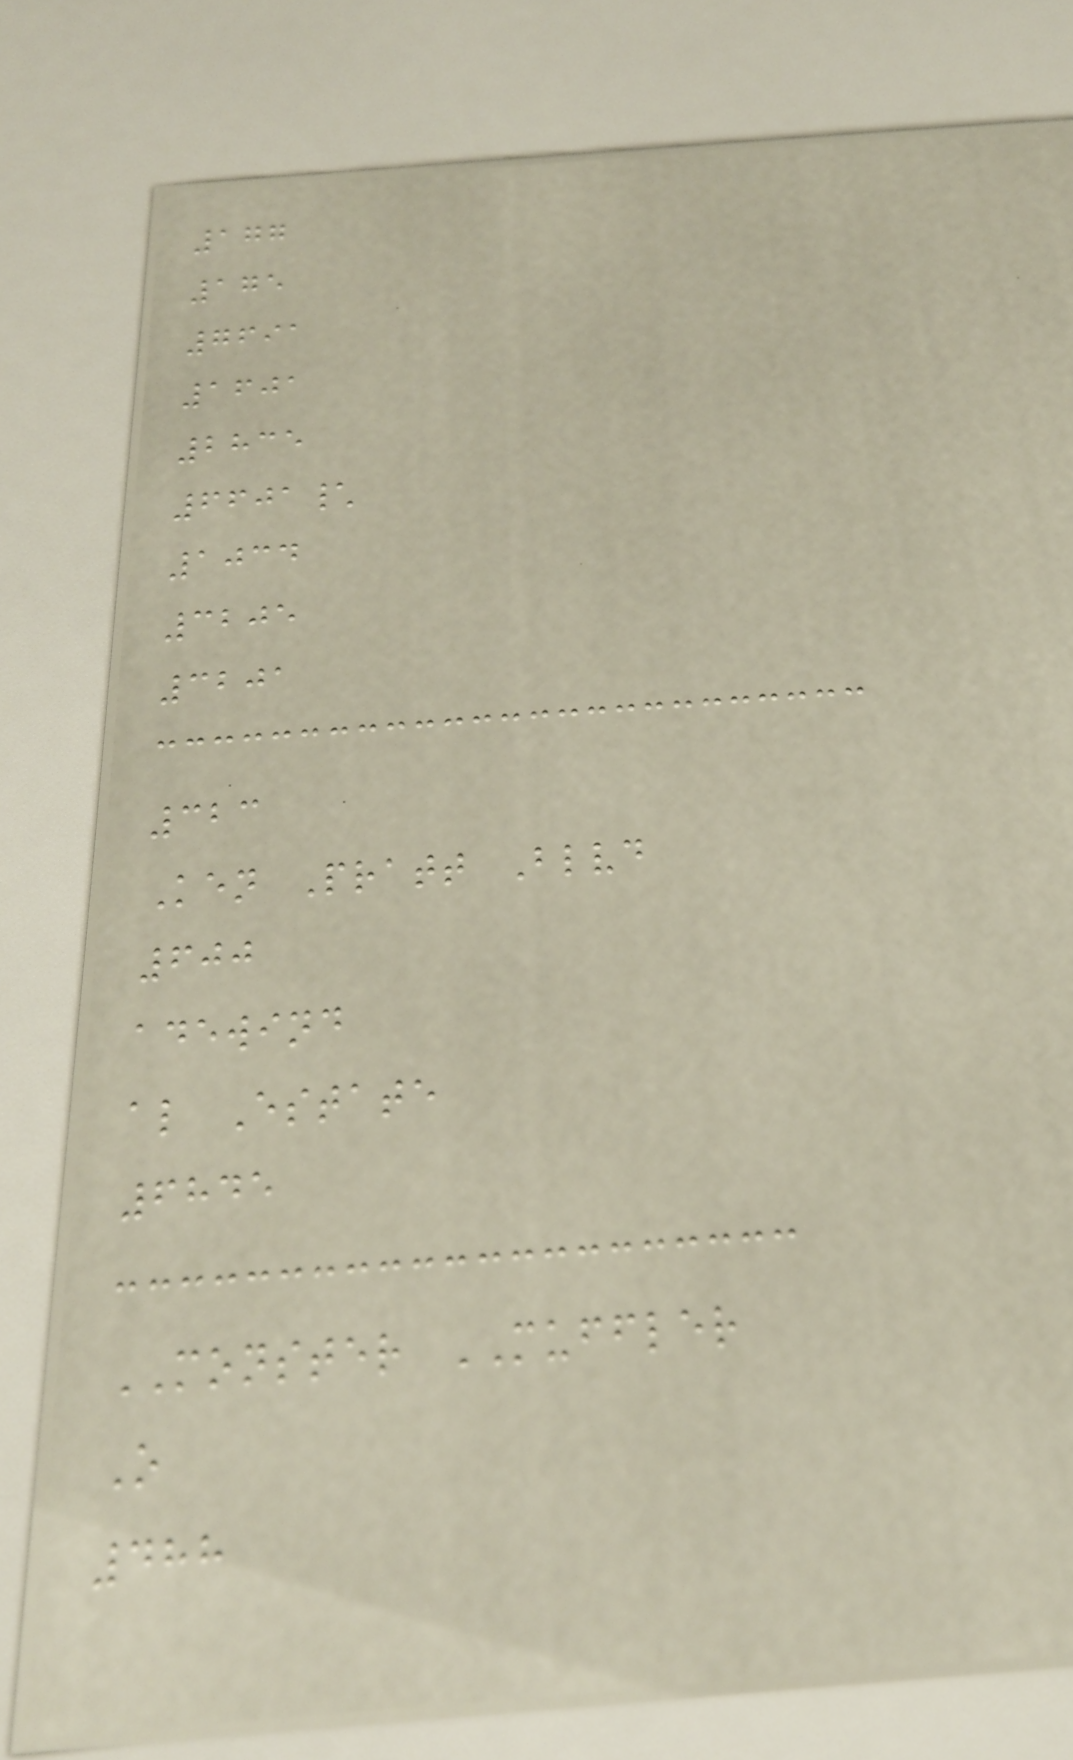177
175
7691
1601
2835
6601\
1034
3205
3201
323
Ken Pratt Blvd
600
adewind
al Estate
6845
MONSTER MUFFLER
O
488
